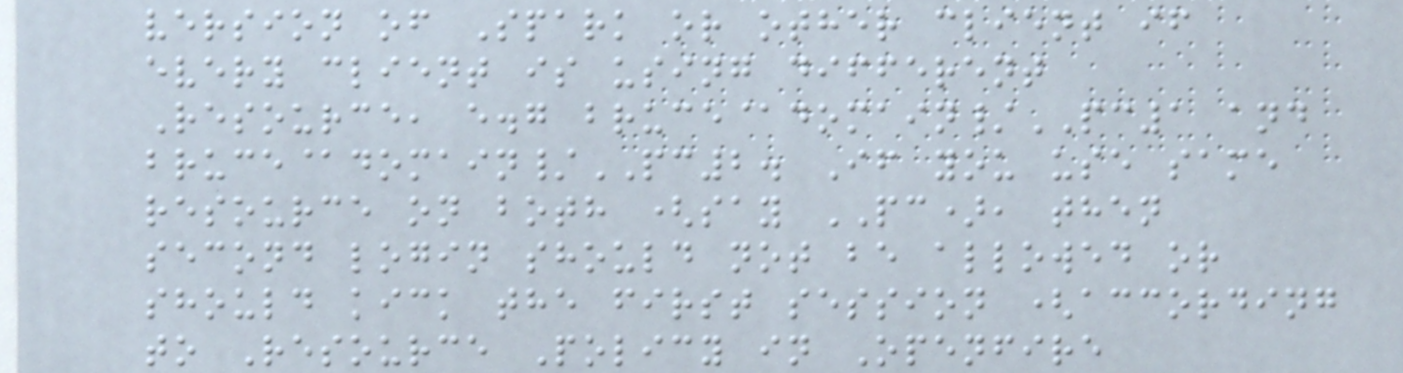version of Spark or other client if
every client is using different
Resource, e.g bruce@domain/PC1 and
bruce@domain/PC2. If you use same
resource on both (say PC), then
second login should not be allowed or
should kick the first session (according
to Resource Policy in Openfire
